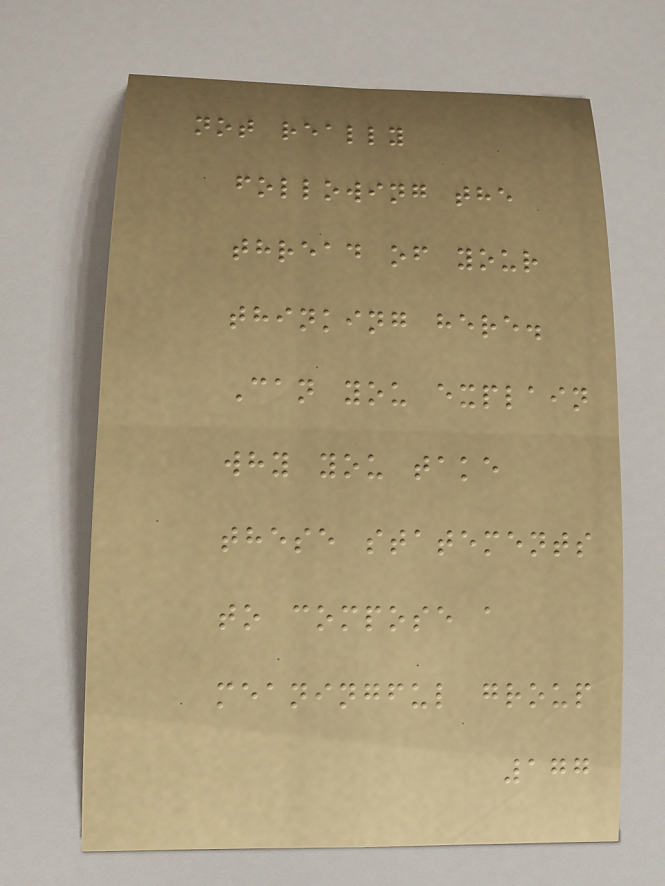not really
following the
thread of your
thinking here.
Can you explain
why you take
these statements
to compose a
meaningful group
177
